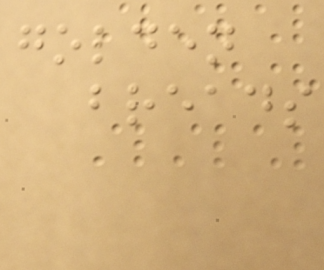golden
breads
